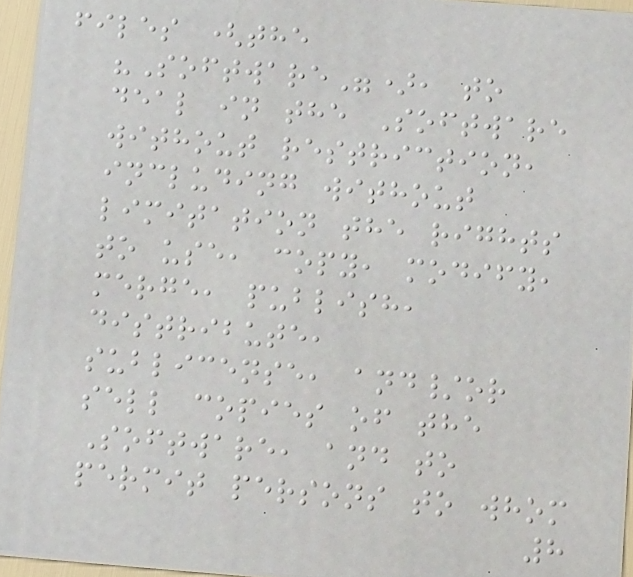files (the
"Software"), to
deal in the Software
without restriction,
including without
limitation the rights
to use, copy, modify,
merge, publish,
distribute,
sublicense, and/or
sell copies of the
Software, and to
permit persons to whom
8
